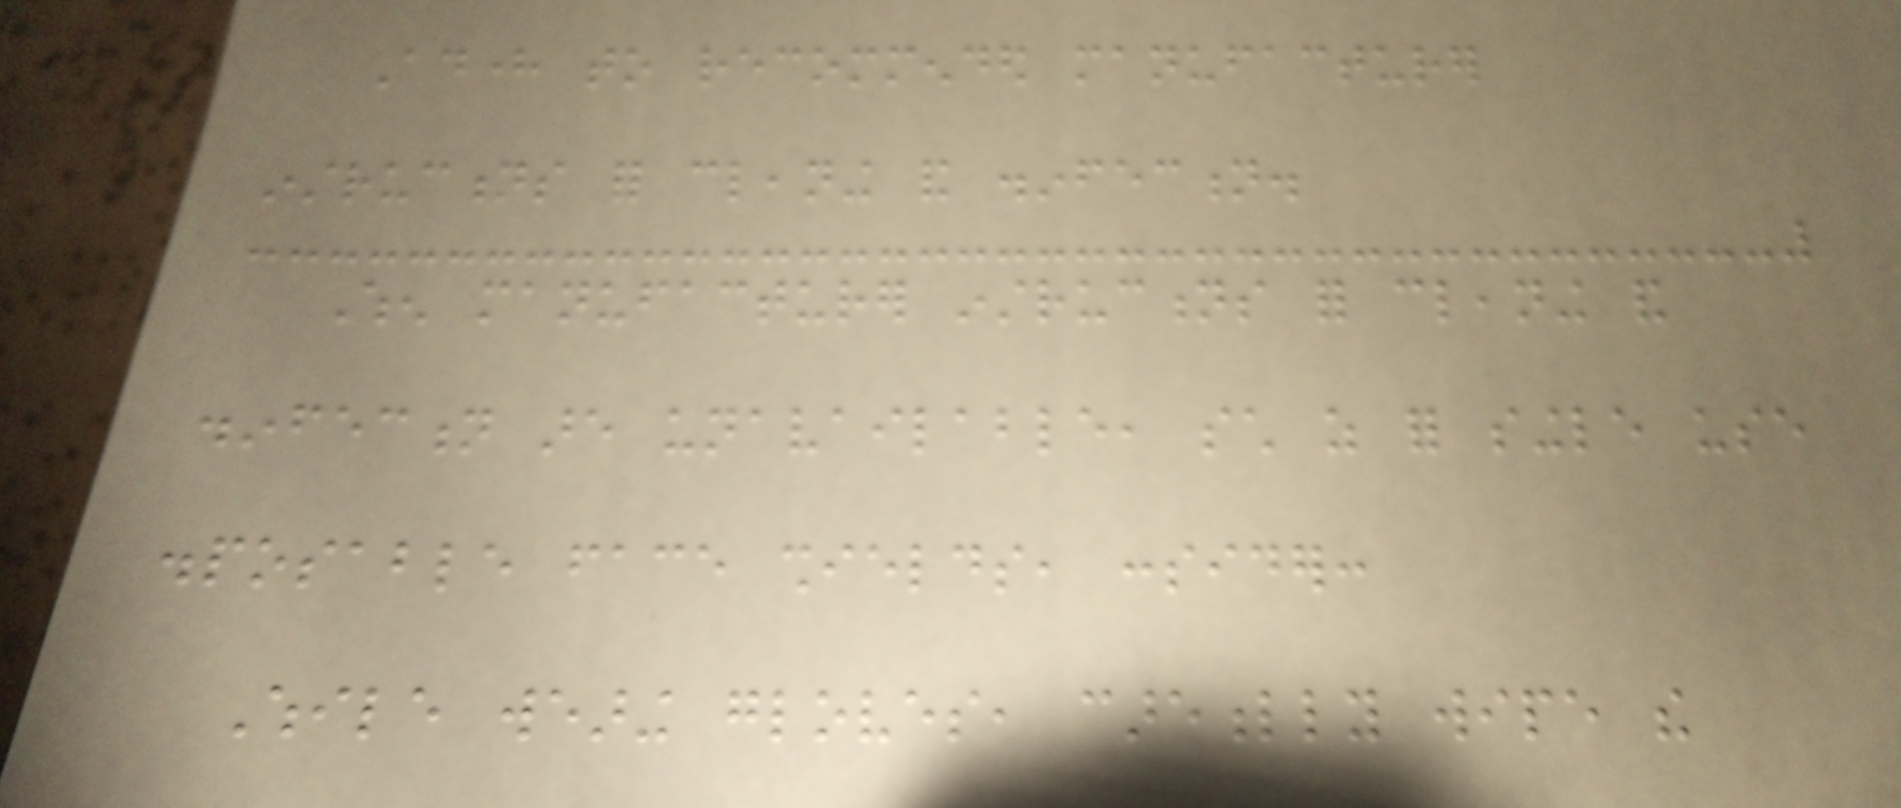Adhere to recommended manufacturer
instructions for cleaning and disinfection.
When manufacturer instructions for cleaning and
disinfection are unavailable, such as for single use
disposable face shields, consider:
While wearing gloves, carefully wipe the
